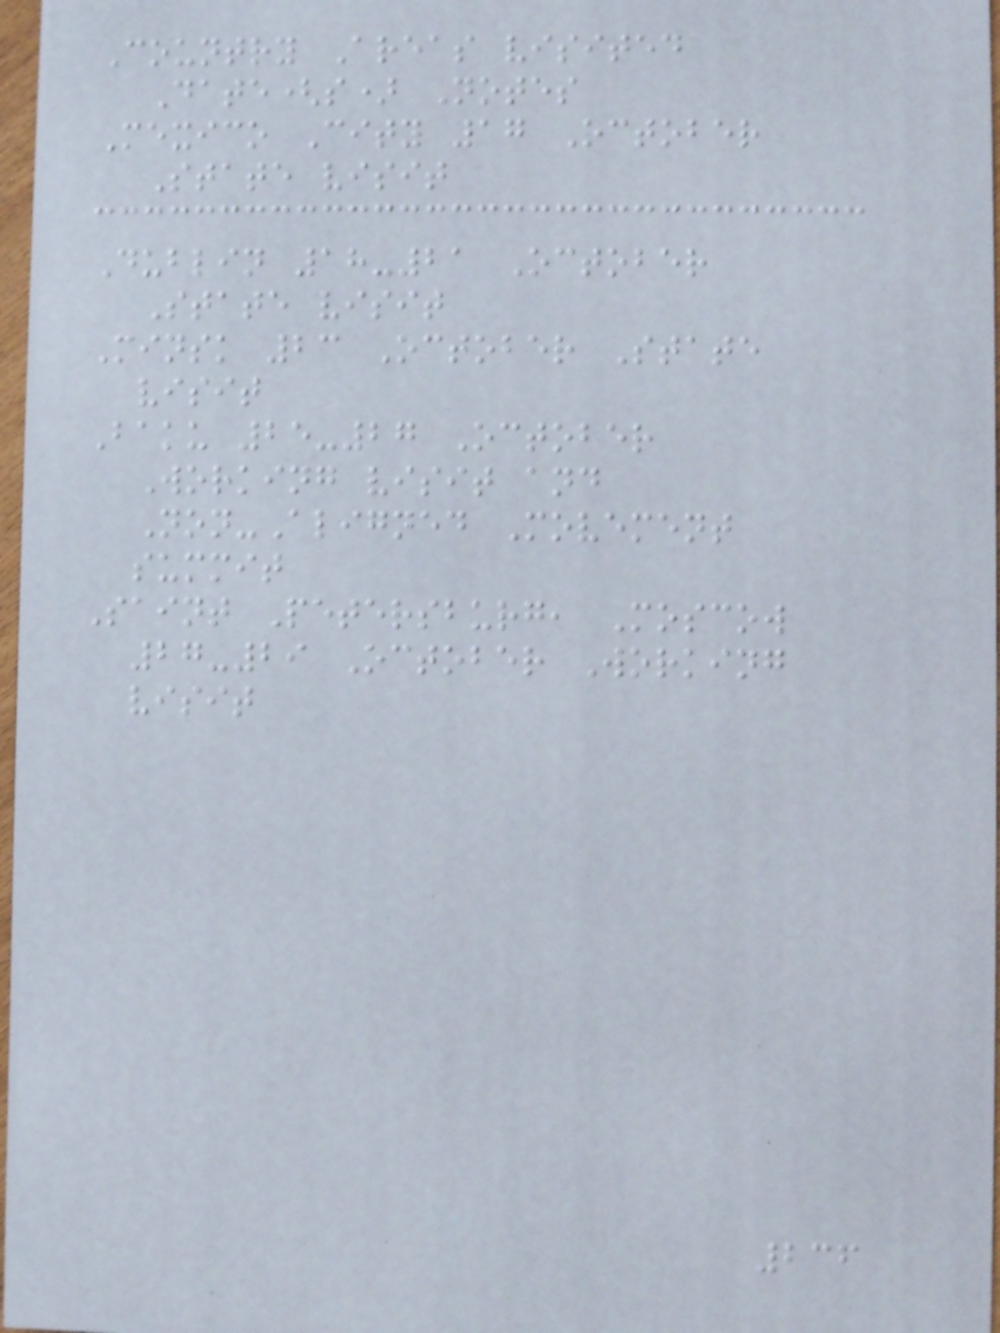Country Areas visited
Date(s) Notes
Mexico City 17 October
State visit
Dublin 18-21 October
State visit
Minsk 23 October State
visit
Baku 25-27 October
Working visit and
Non-Aligned Movement
summit
Saint Petersburg, Moscow
27-29 October Working
visit
236
